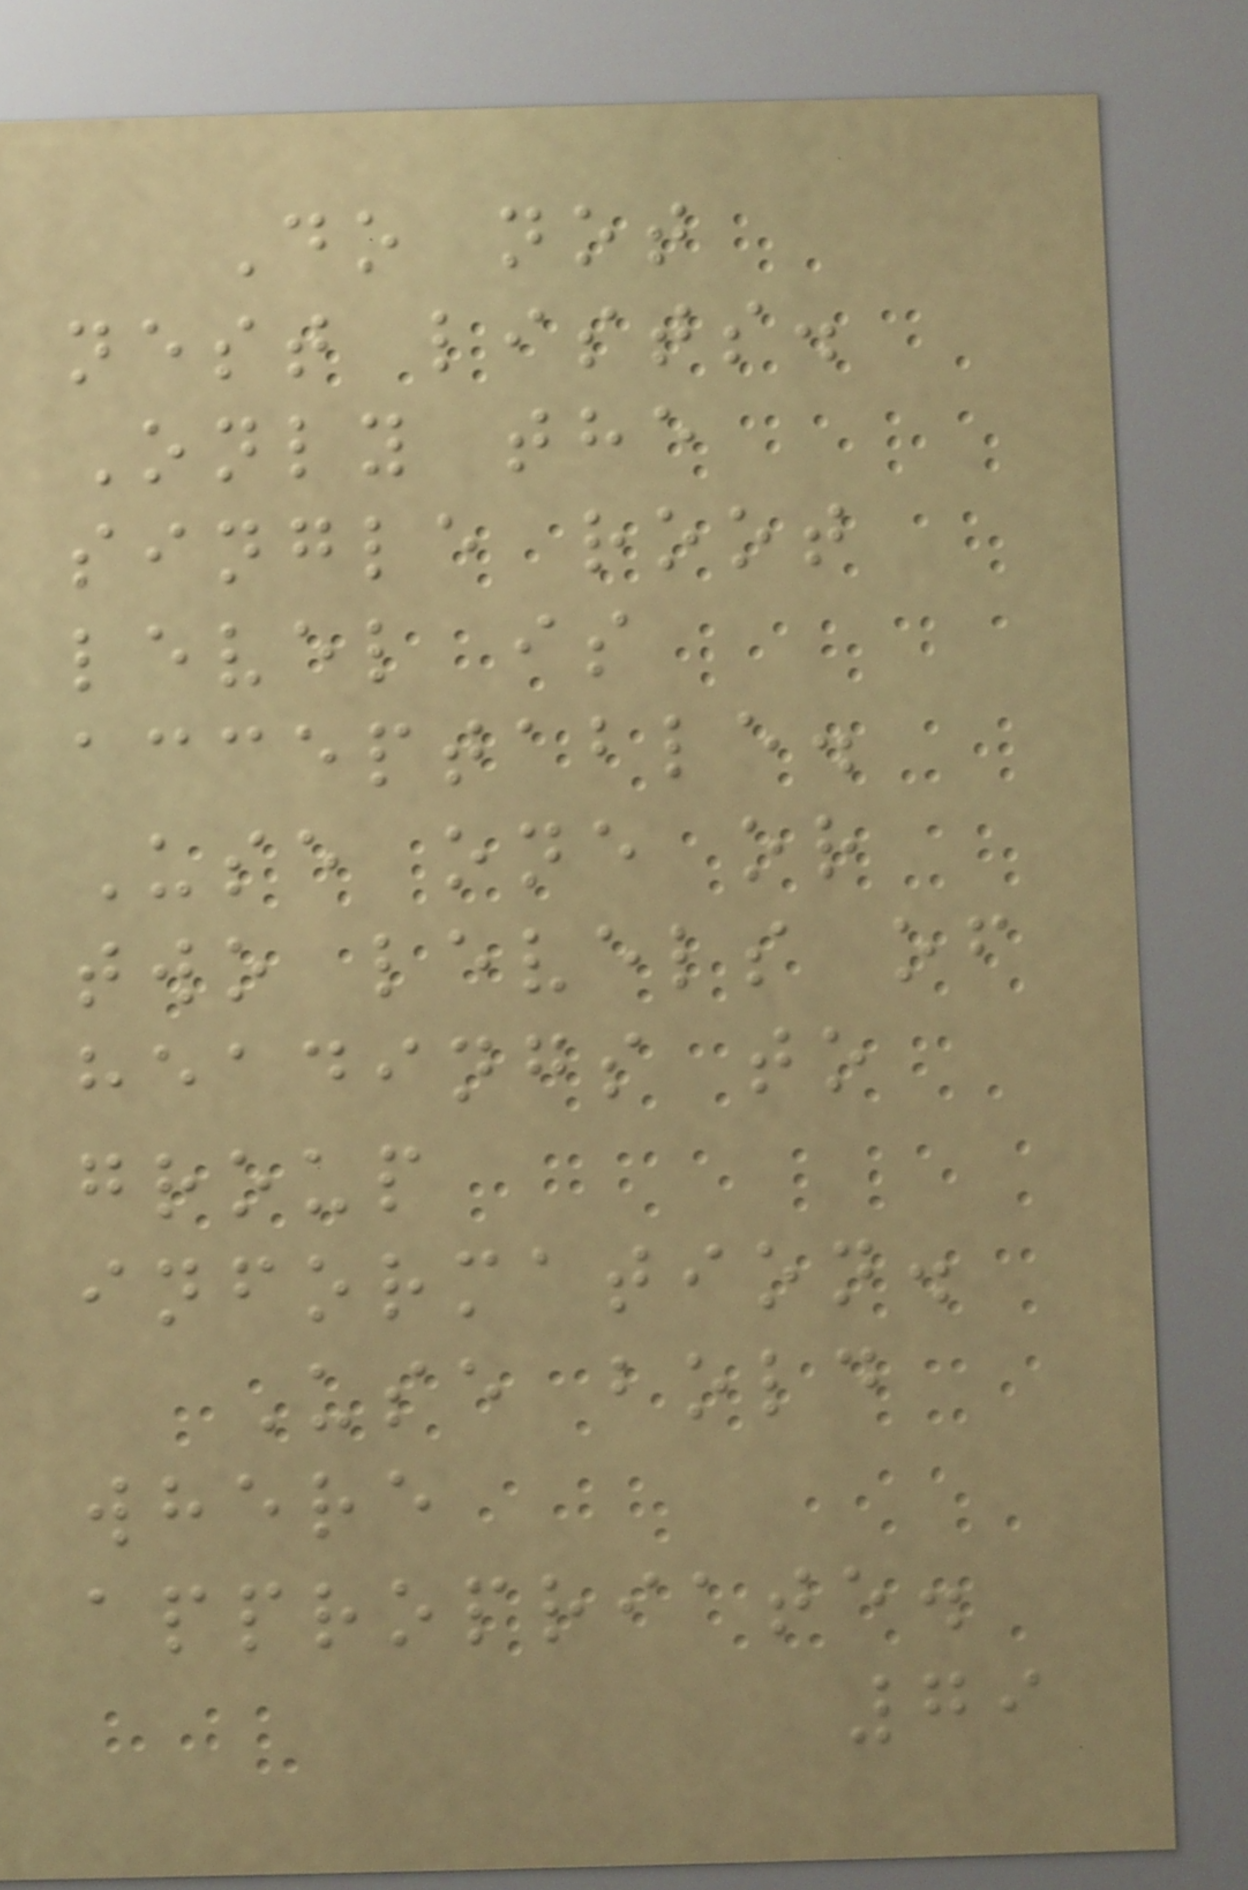Do not
nest lists.
Only the
single root
level is
acceptable.
Use one or
two levels of
headings to
group
information.
Use bold
where
appropriate.
79
